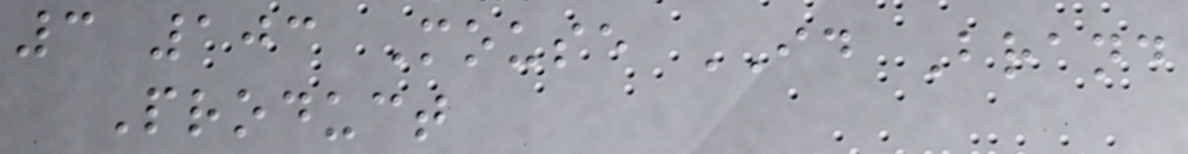3 103 Mouse ID Brand
Product
